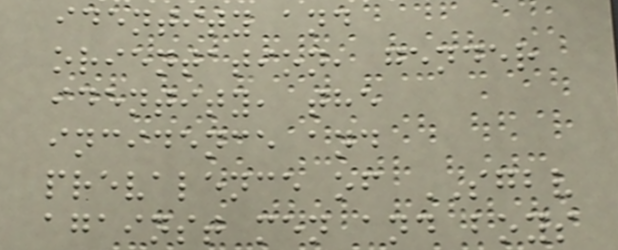identity and
orientation, gender
identity, the
incidence and
prevalence of SGBV
against men and boys
